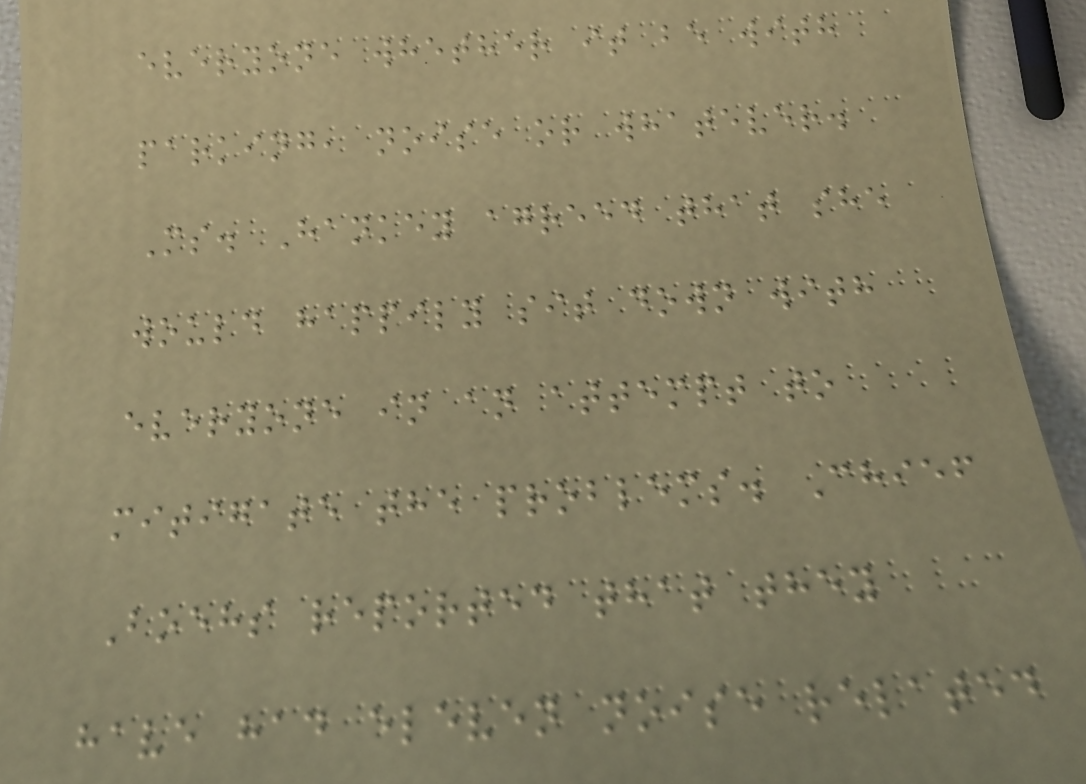everyone whether it be with
parking, noise or whatever.
Ms. Hankey agreed that she
would happily sit down with
everyone in an attempt to
mitigate the problems. Chief
Boehs reported that they
have had eleven noise related
